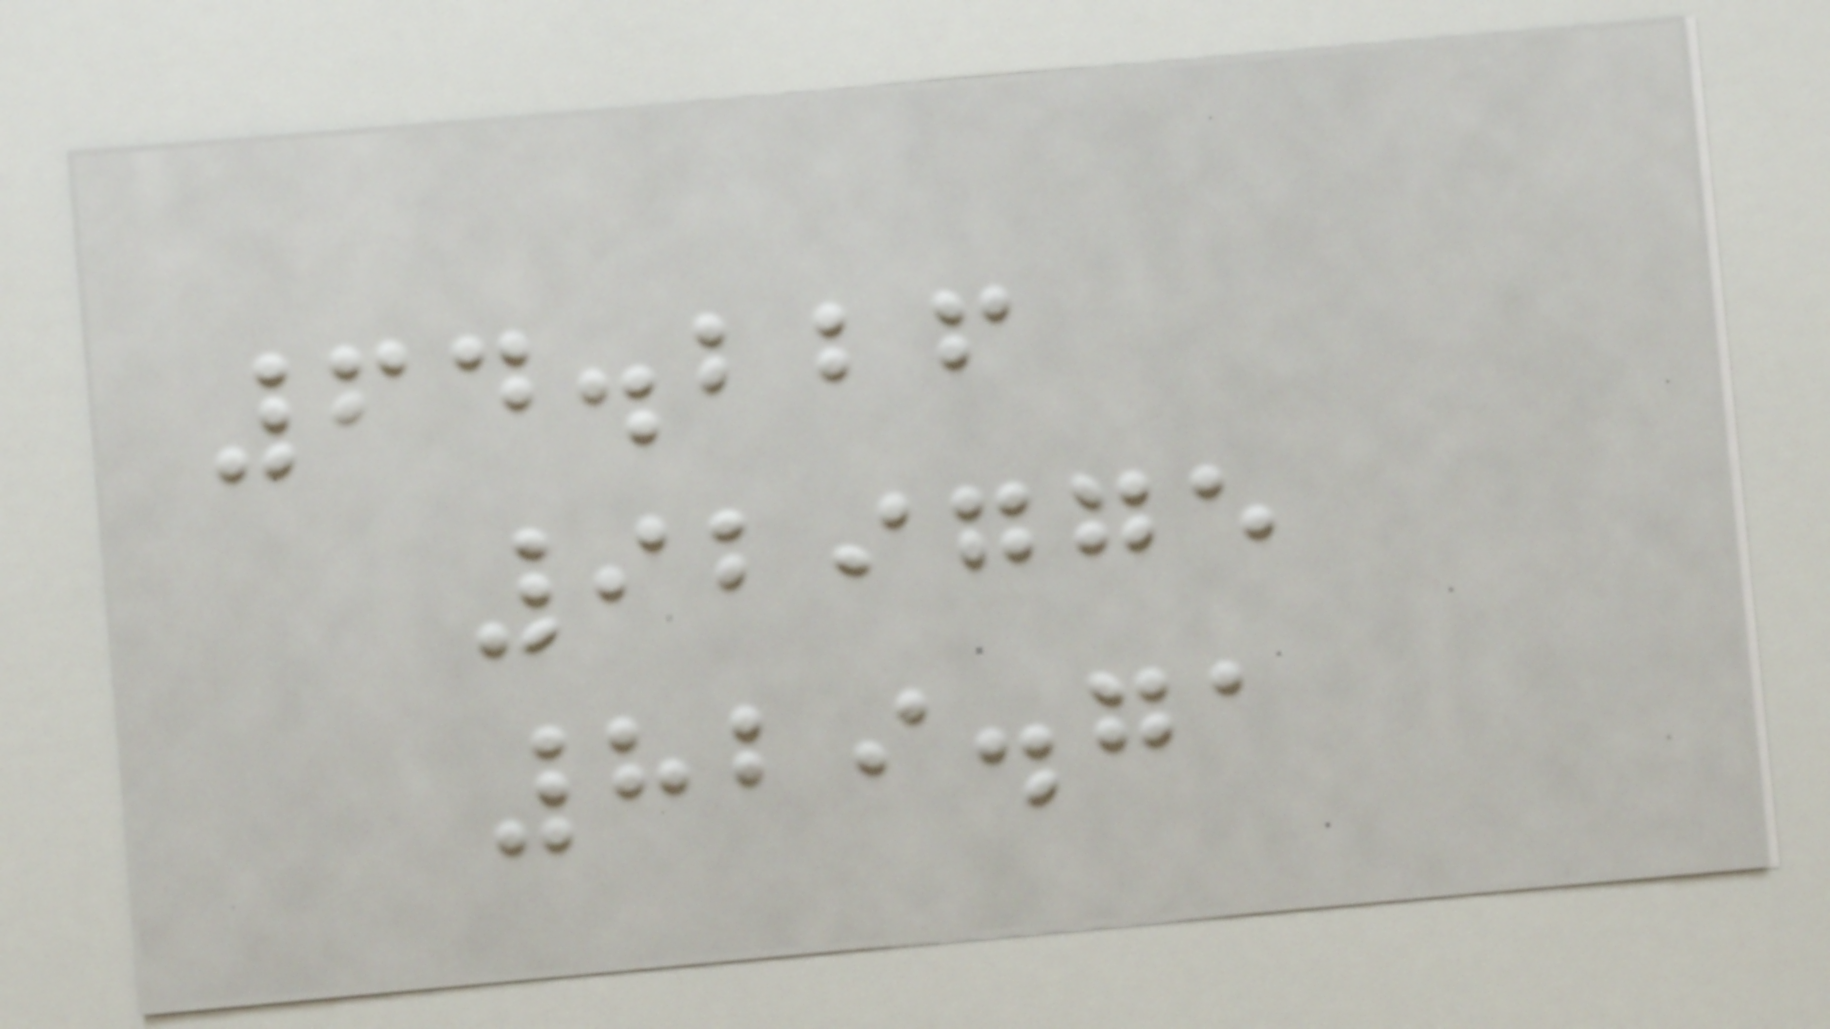64.226
929775
829.71
